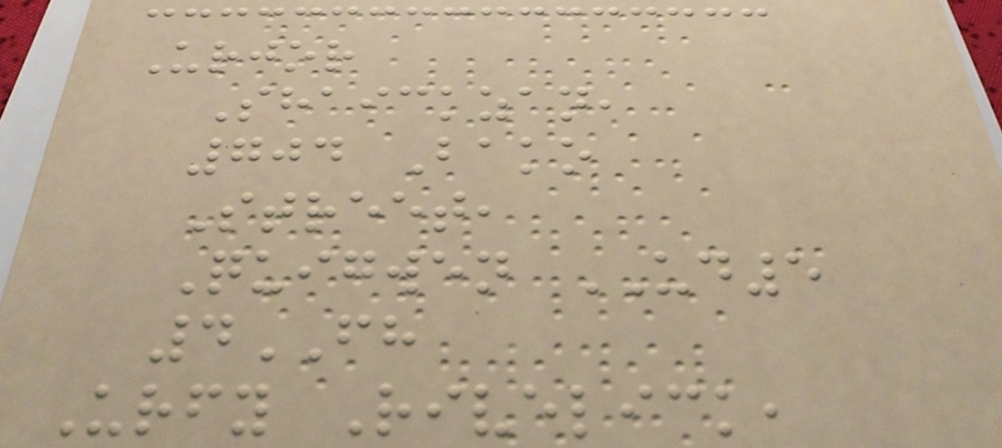Urjor
Shaickzan,
704 Bako
Street,
Quigwen UD5
4FH
Urfy Rivelick,
